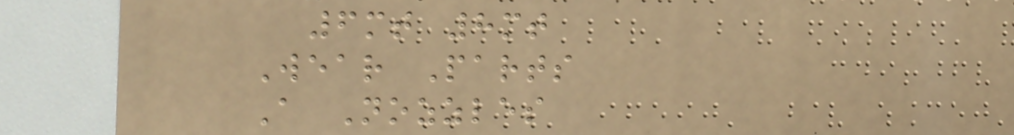6mt 8mt
Wear Parts
A Nozzles
